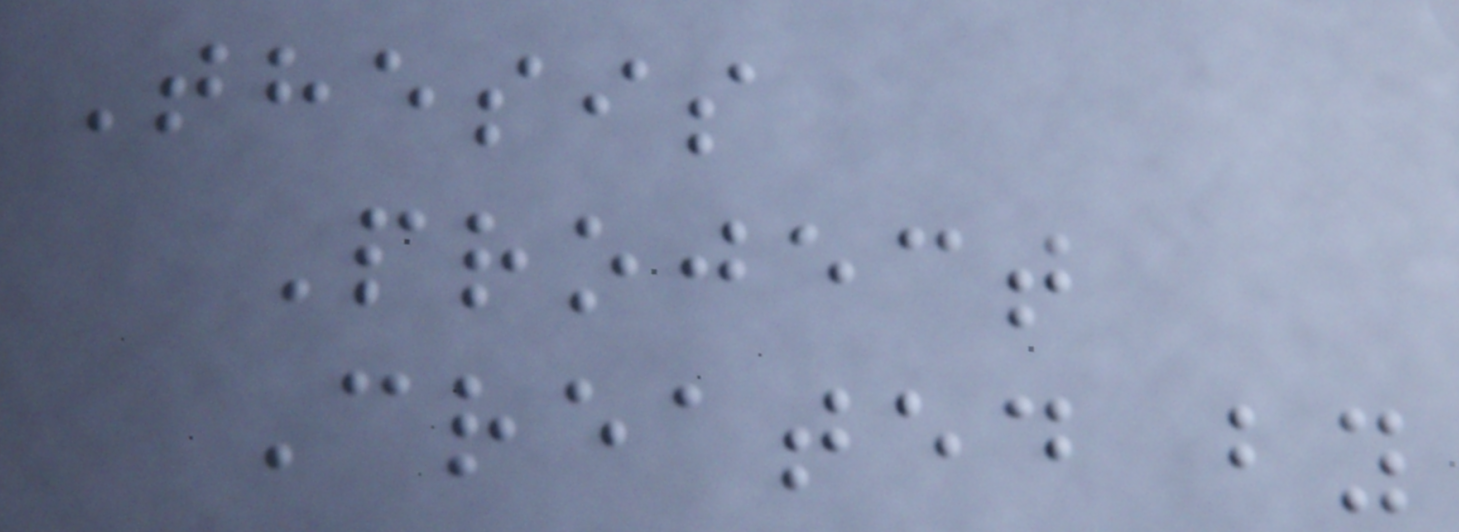Thesis
Project
Created by
